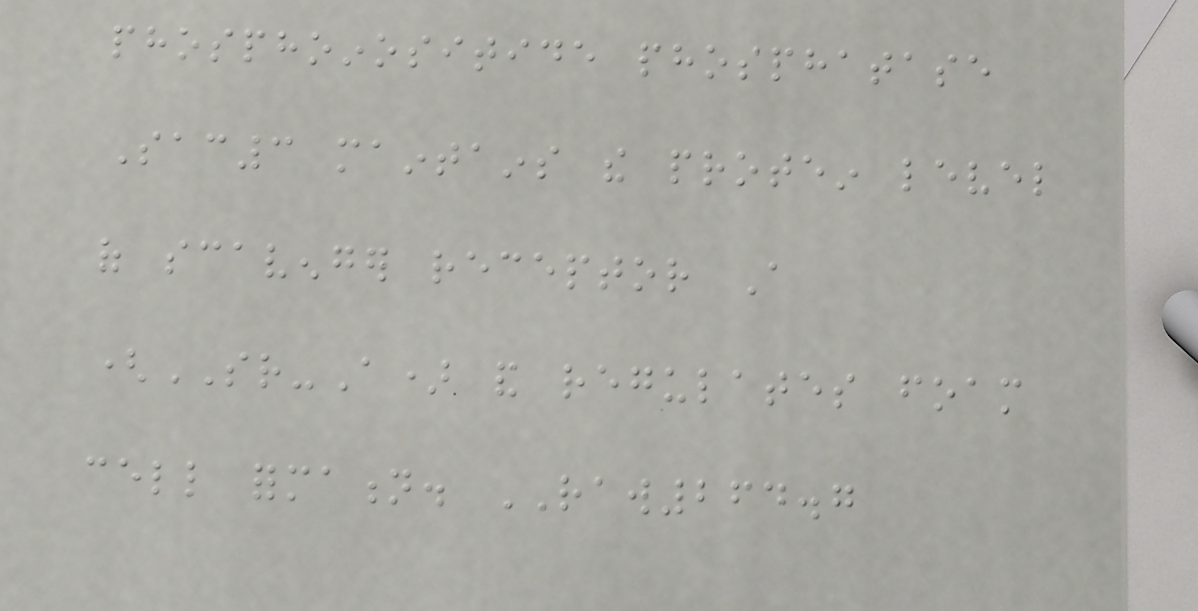phosphoinositide phosphatase
Sac3 maintains the protein level
of scavenger receptor A
(SR-A) and regulates foam
cell formation. RAW264.7
